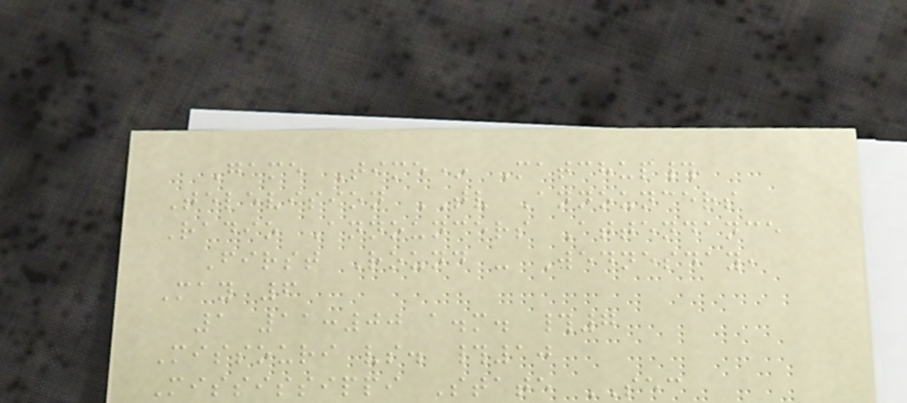Game Time* Matchup#
Television TV Announcers
Radio Announcers Attendance
First Round - Wednesday,
May 6
1 11:00 a.m. #7
Missouri vs. #10
Mississippi State SEC
